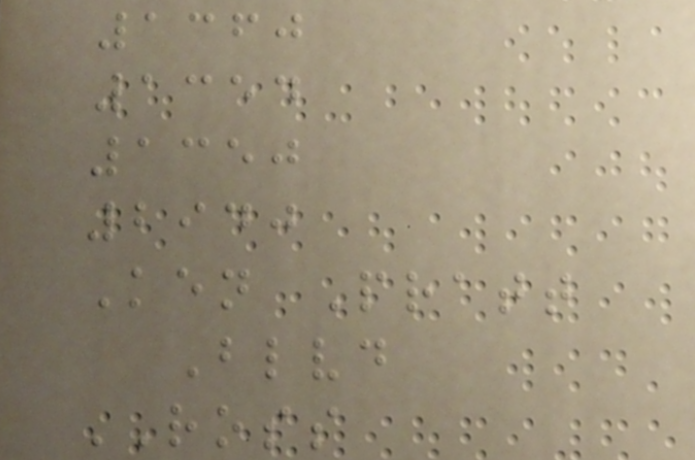1360
1354
1350
2940
Ken Pratt
Blvd
ROSS
